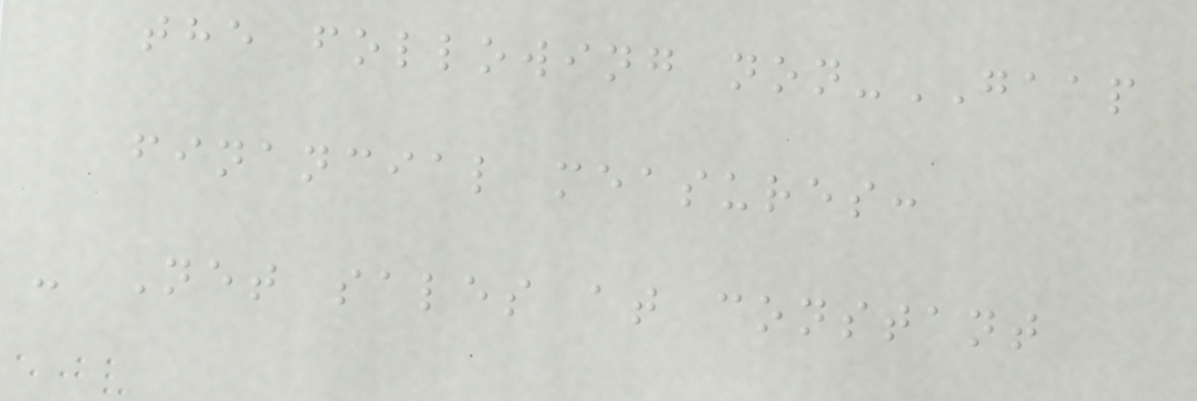the following non-GAAP
financial measures:
- Net sales at constant
